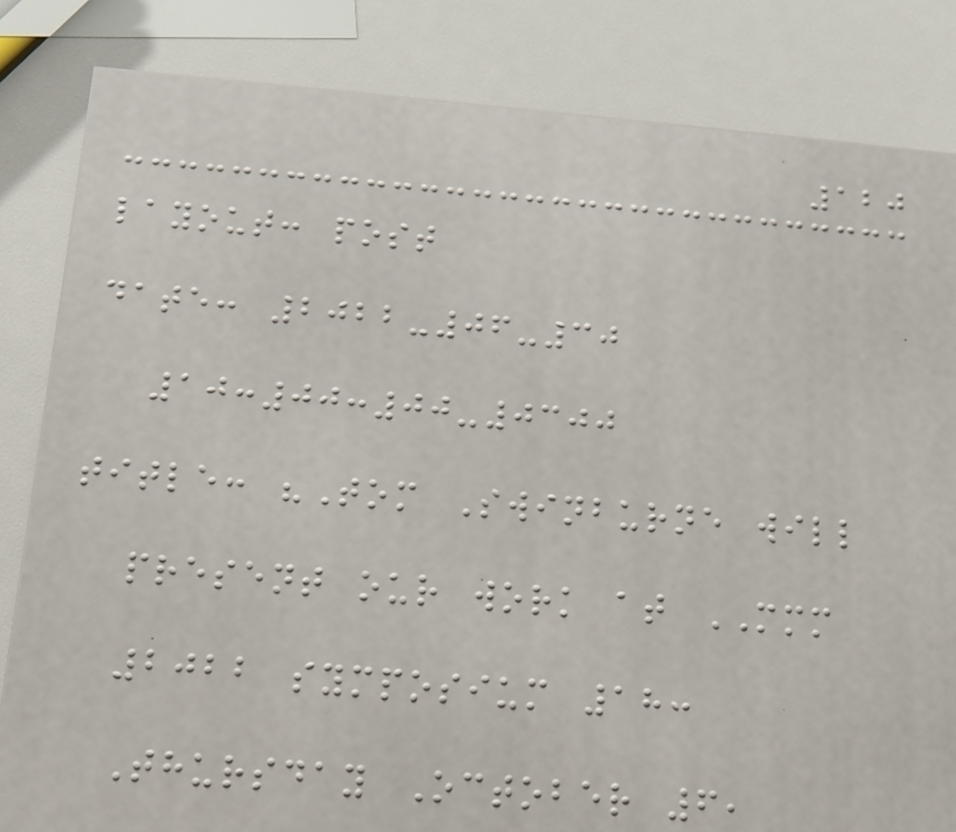120
layout: post
date: 2022-06-30
10:00:00-0300
title: "Tom Swinburne will
present our work at MMM
2022 symposium 18:
Thursday October 6,
